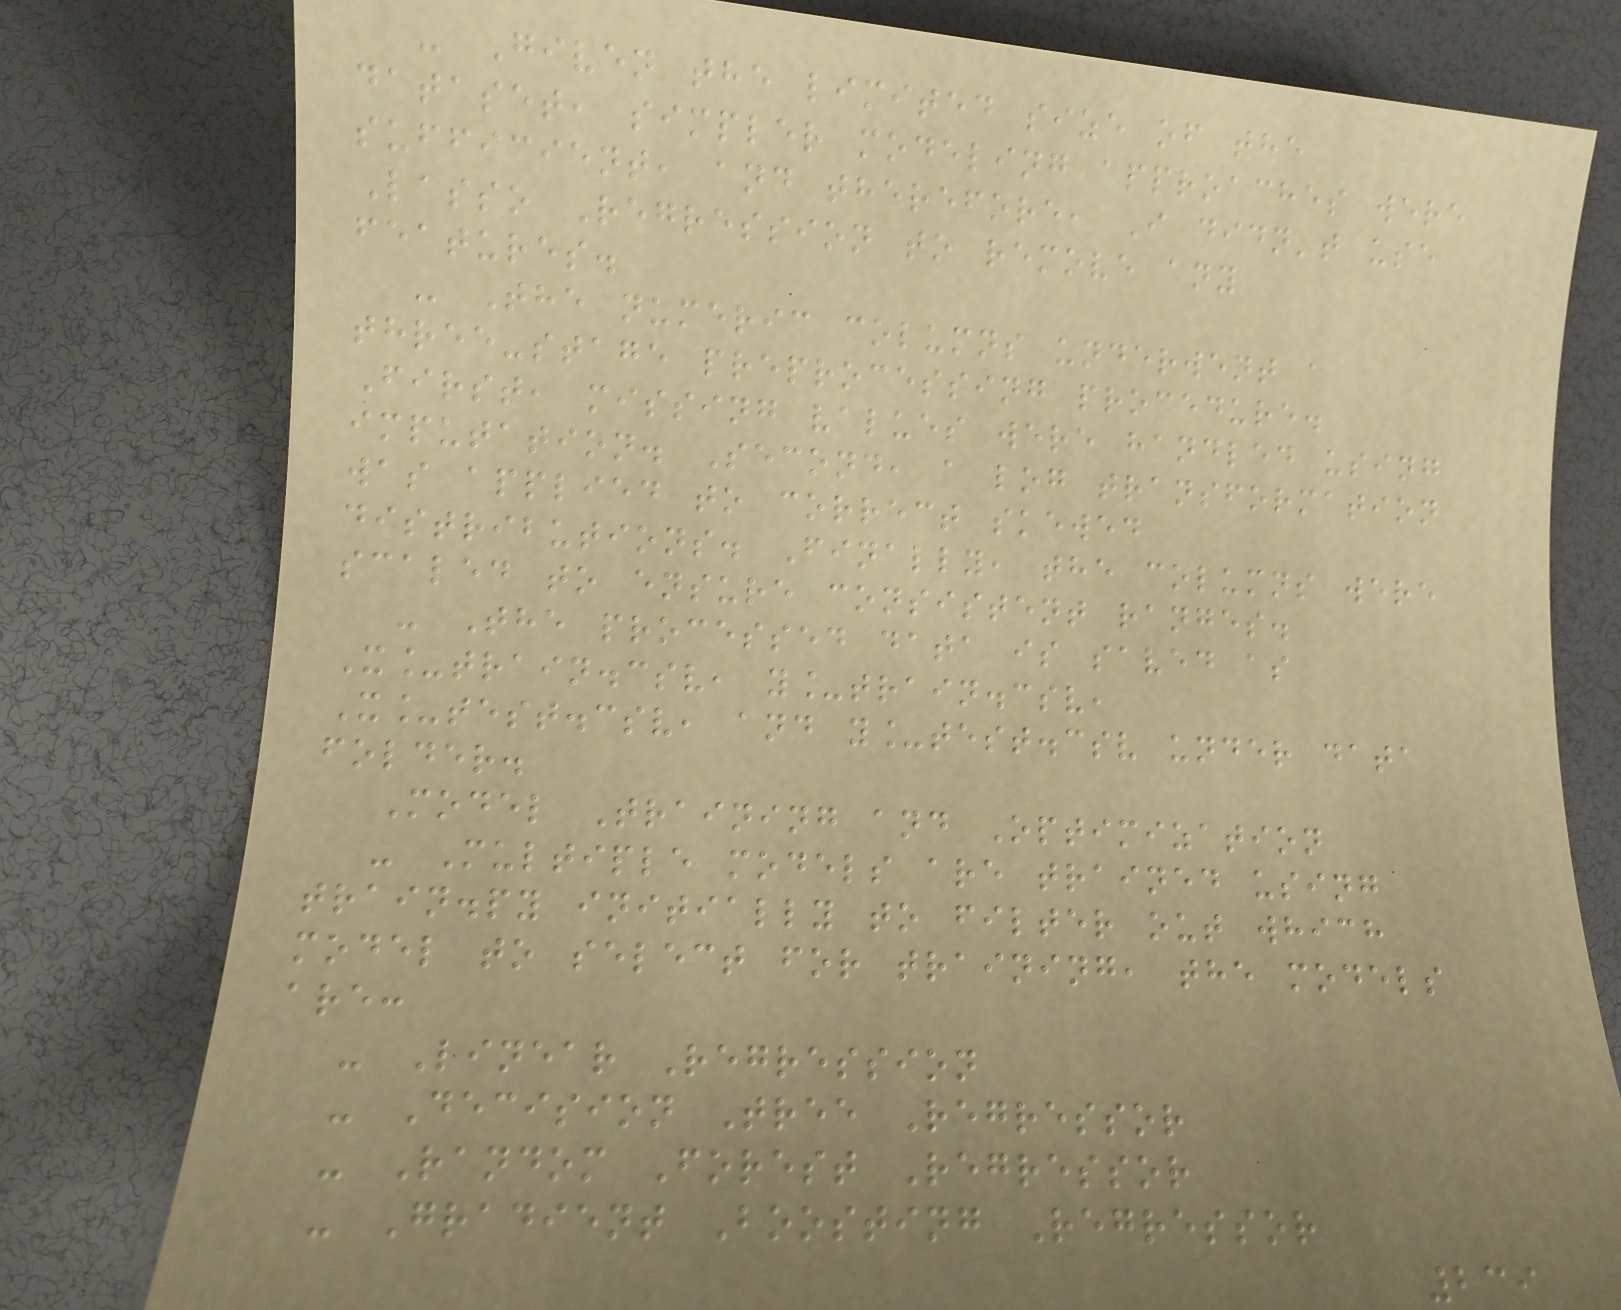- Given the limited size of the
dataset, simpler modeling approaches were
sufficient, and therefore, I didn't use
Lasso Regression to remove any
features.
- The numeric columns underwent a
three-stage preprocessing procedure.
First, missing values were handled using
imputation. Second, a log transformation
was applied to correct skewed
distributions. Finally, the columns were
scaled to ensure consistent ranges.
- The processed data is saved as
X_train.csv, y_train.csv,
X_test.csv, and y_test.csv under data
folder.
Model Training and Optimization
- Multiple models are trained using
train.py initially to filter out which
model to select for training, the models
are:
- Linear Regression
- Decision Tree Regressor
- Random Forest Regressor
- Gradient Boosting Regressor
239
